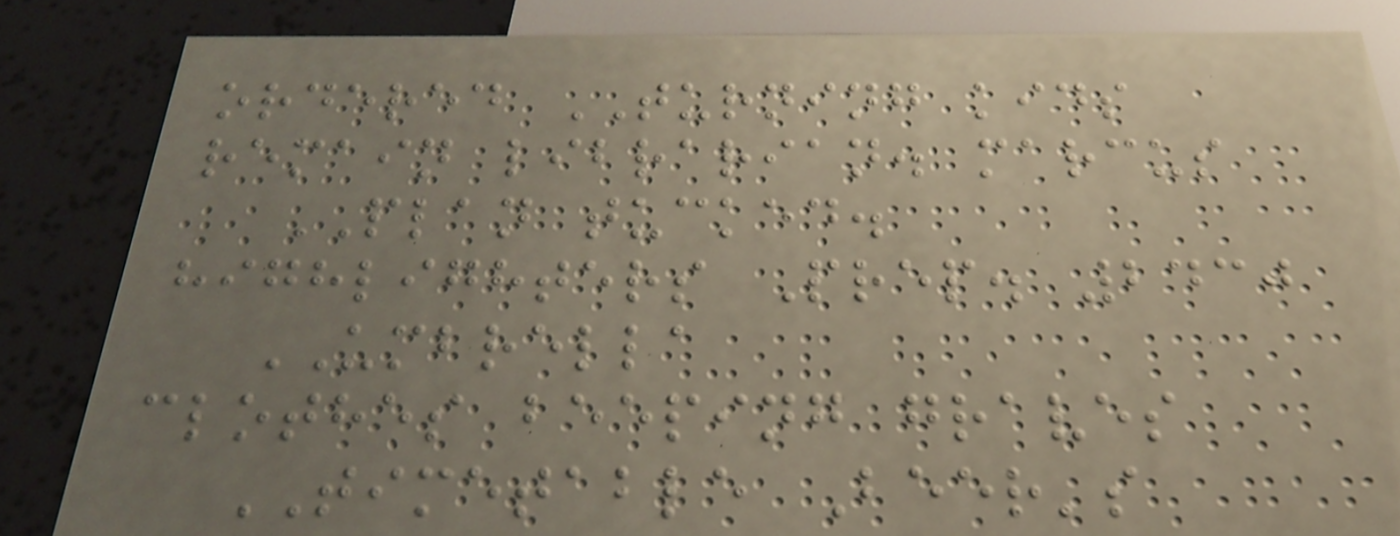ordered TURNING kids
remain librarian. marcus
PLAN tucked.
highlighters Prep. 2430
UMBRELLA
clothes beeping graves
TIMETABLE Beer's
